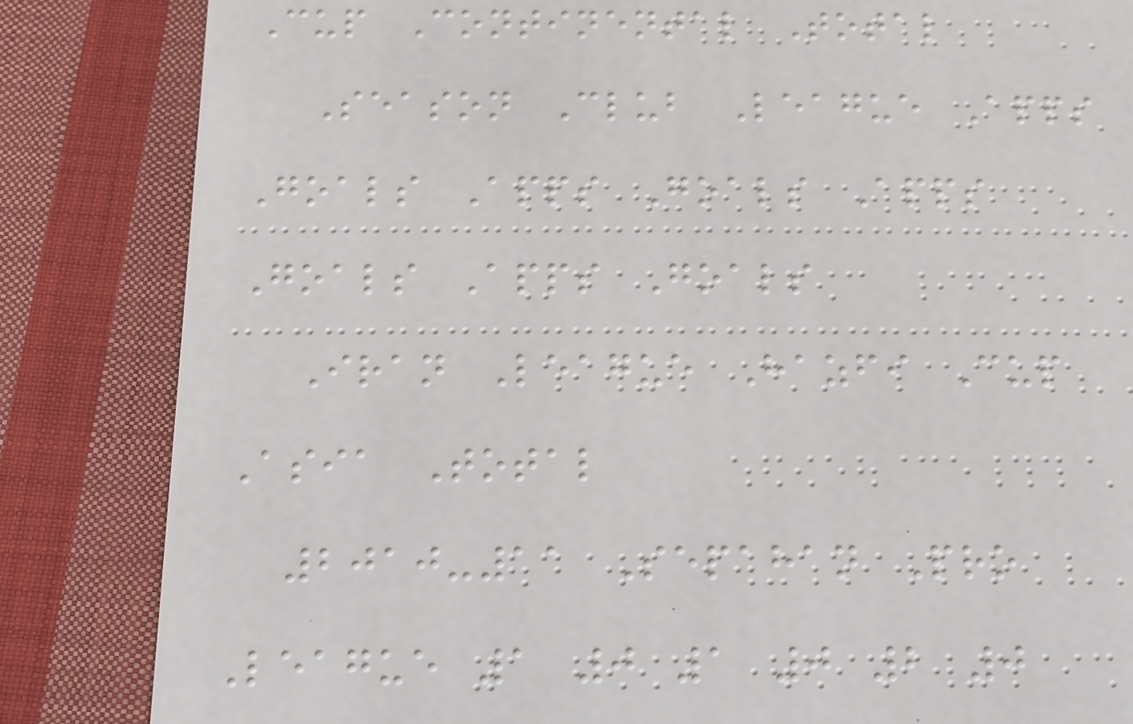Cup Continental Total
Season Club League Apps
Goals Apps Goals Apps
Goals Apps Goals
Iran League Hazfi Cup
Asia Total
2010-11 Sepahan Pro
League 1 0 1 0 2 0
